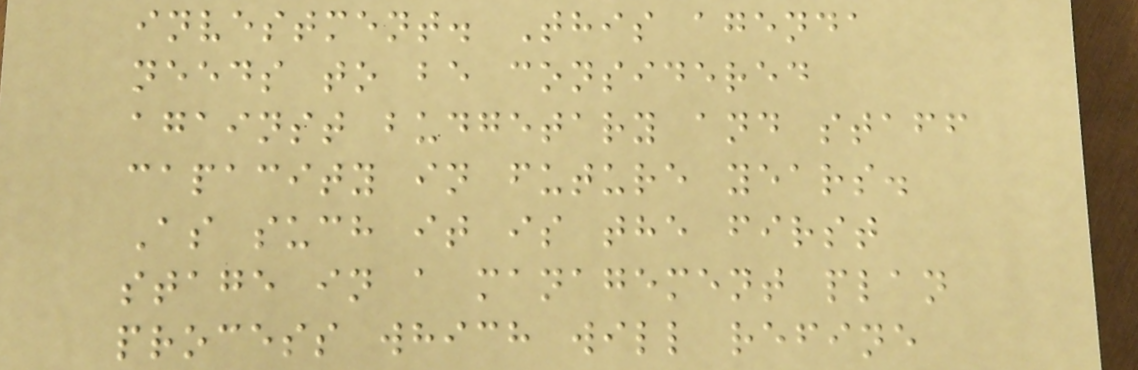investment. This agenda
needs to be considered
against budgetary and staff
capacity in future years.
As such it is the first
stage in a management plan
process which will refine
